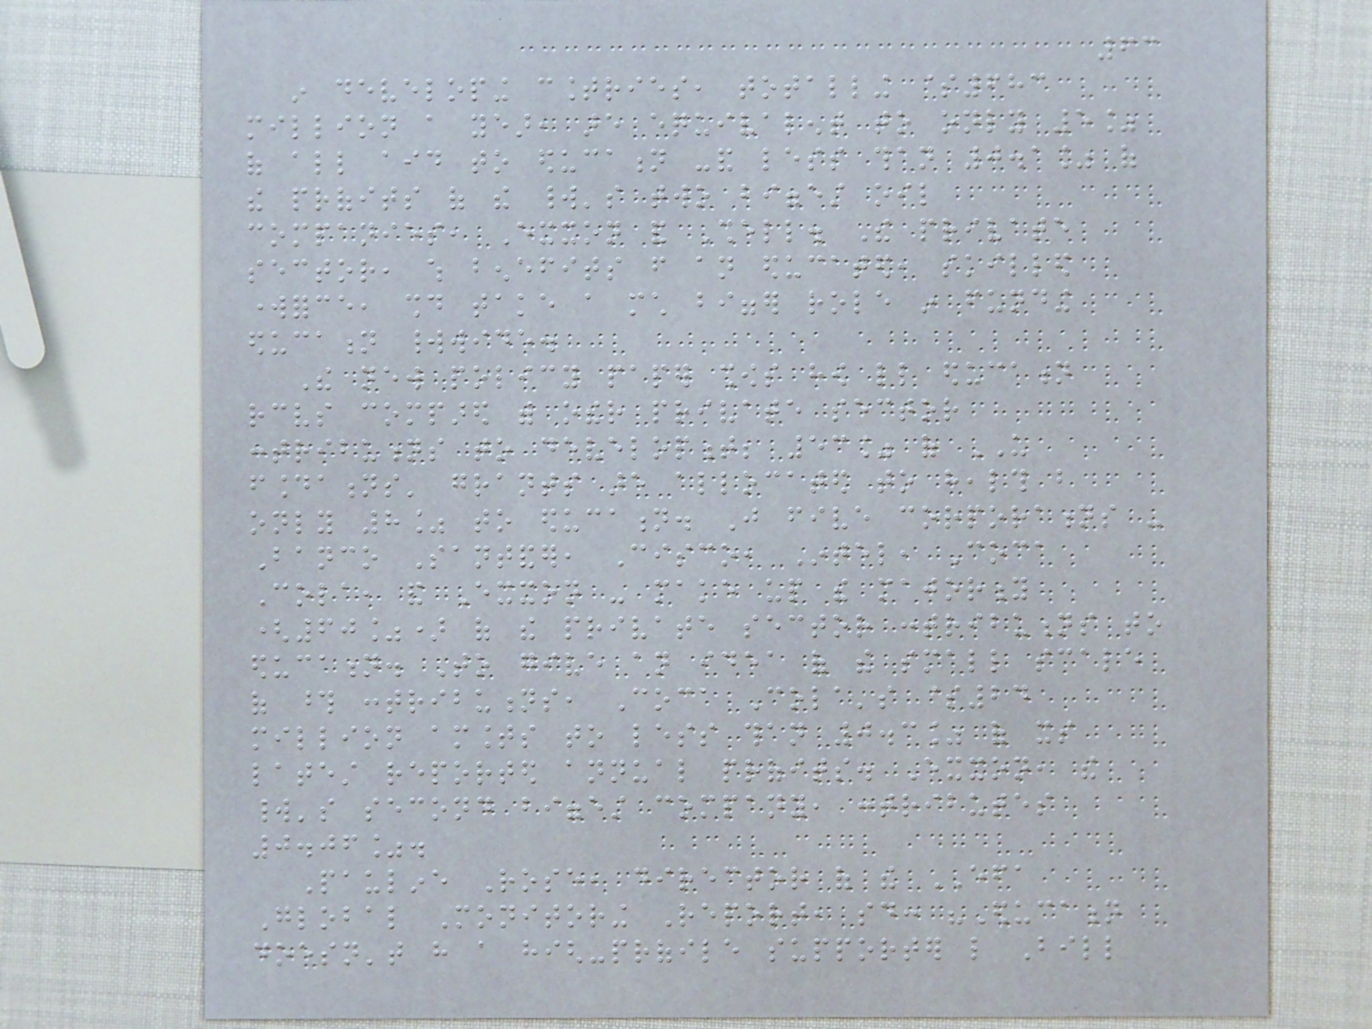63
in developing countries, totalling $683
million a year, are equivalent to only 5%
of all aid to education -and less than 0.1% of
the profits of the world's two biggest oil
companies, Exxon and Shell. The private
sector, which benefits from an educated, skilled
workforce, should take a much bigger role in funding
education worldwide.
The new policy paper shows how little education
receives compared with other private sector
contributions to development; 53% of US
foundations' grants are allocated to health but
only 8% to education. Just five corporations -
Banco Santander, Cisco, Intel, Coca
Cola, and Exxon - make up the majority
(60%) of the private sector contributions to
education. To give an idea of the small scale
of those contributions, Coca Cola's $24
million amounts to less than 0.3% of its
latest reported annual profits. Exxon, the
world's second biggest company, contributes
0.06%.
Pauline Rose, director of the EFA
Global Monitoring Report, said: "Education
doesn't have a high-profile supporter like Bill
